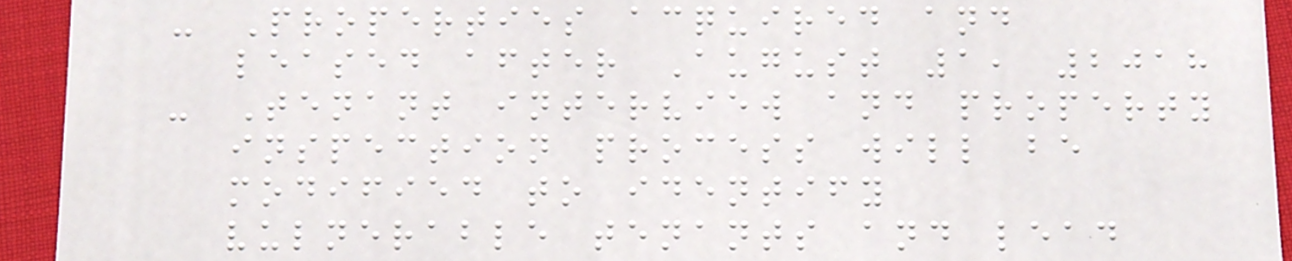- Properties acquired and
leased after August 1, 2018
- Tenant interview and property
inspection process will be
modified to identify
vulnerable tenants and lead
